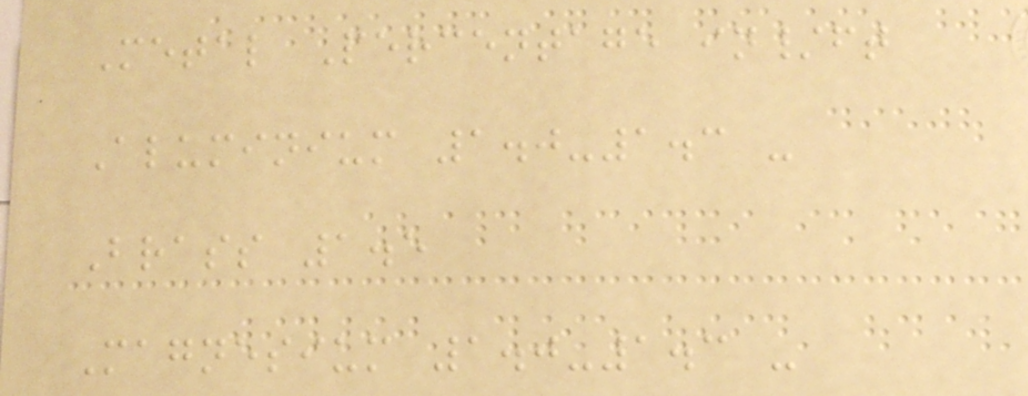Metal Percentage in/ft
Aluminium 1.0-1.3 -
Brass 1.5
Magnesium 1.0-1.3 -
